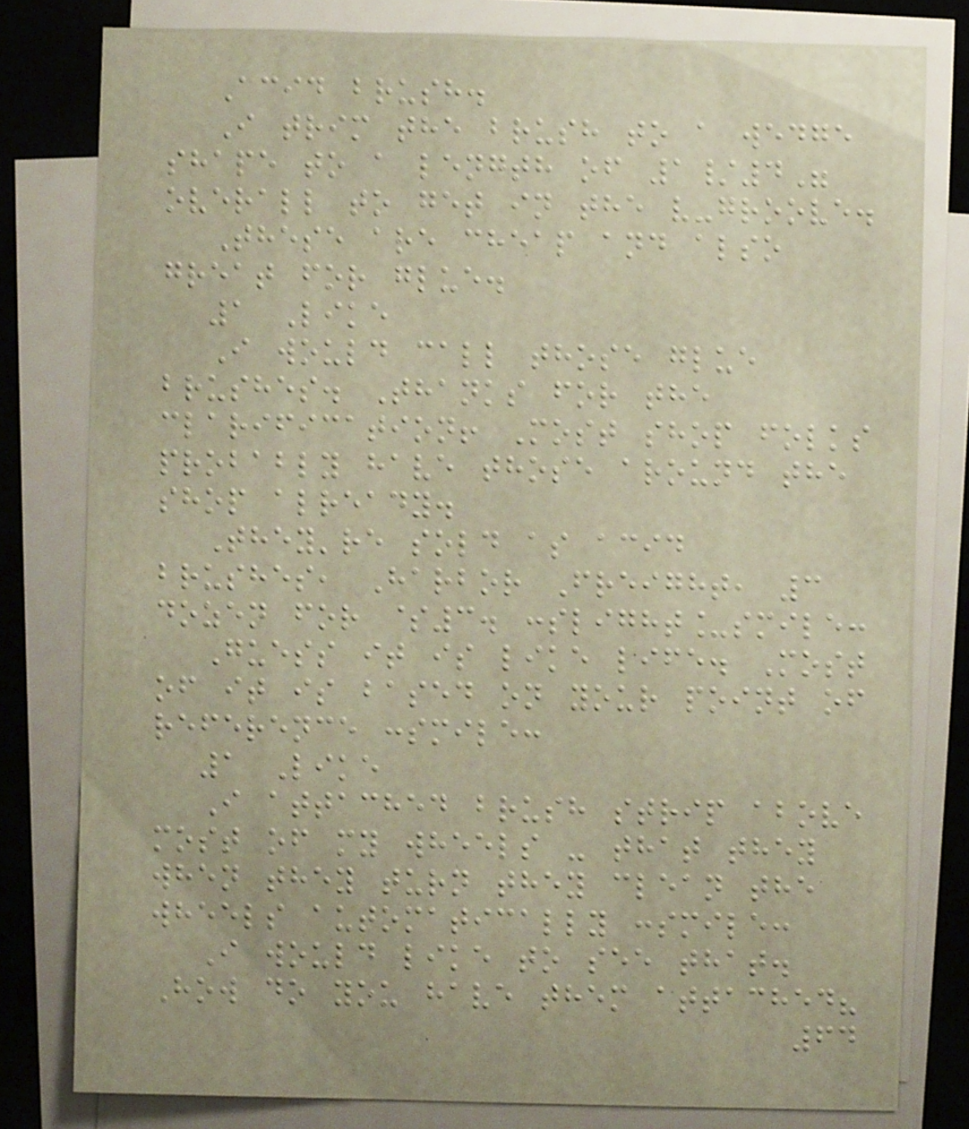Acid brush.
I trim the brush to a wedge
shape to a length of 1/4"
overall to get in the v-groove.
These are cheap and also
great for glue.
1 Like
I would call those glue
brushes. Thanks for the
clarification! Most shop folks
probably have those around the
shop already.
They're sold as acid
brushes, Harbor Freight, 3
dozen for $3. :slight_smile:
Guess it is like life. Most
of it is based on your point of
reference :smile:
1 Like
I attached brush strip above
most of my wheels - that they
when they turn they clean the
wheels automatically :smile:
I would like to see that.
How do you have them attached?
64
